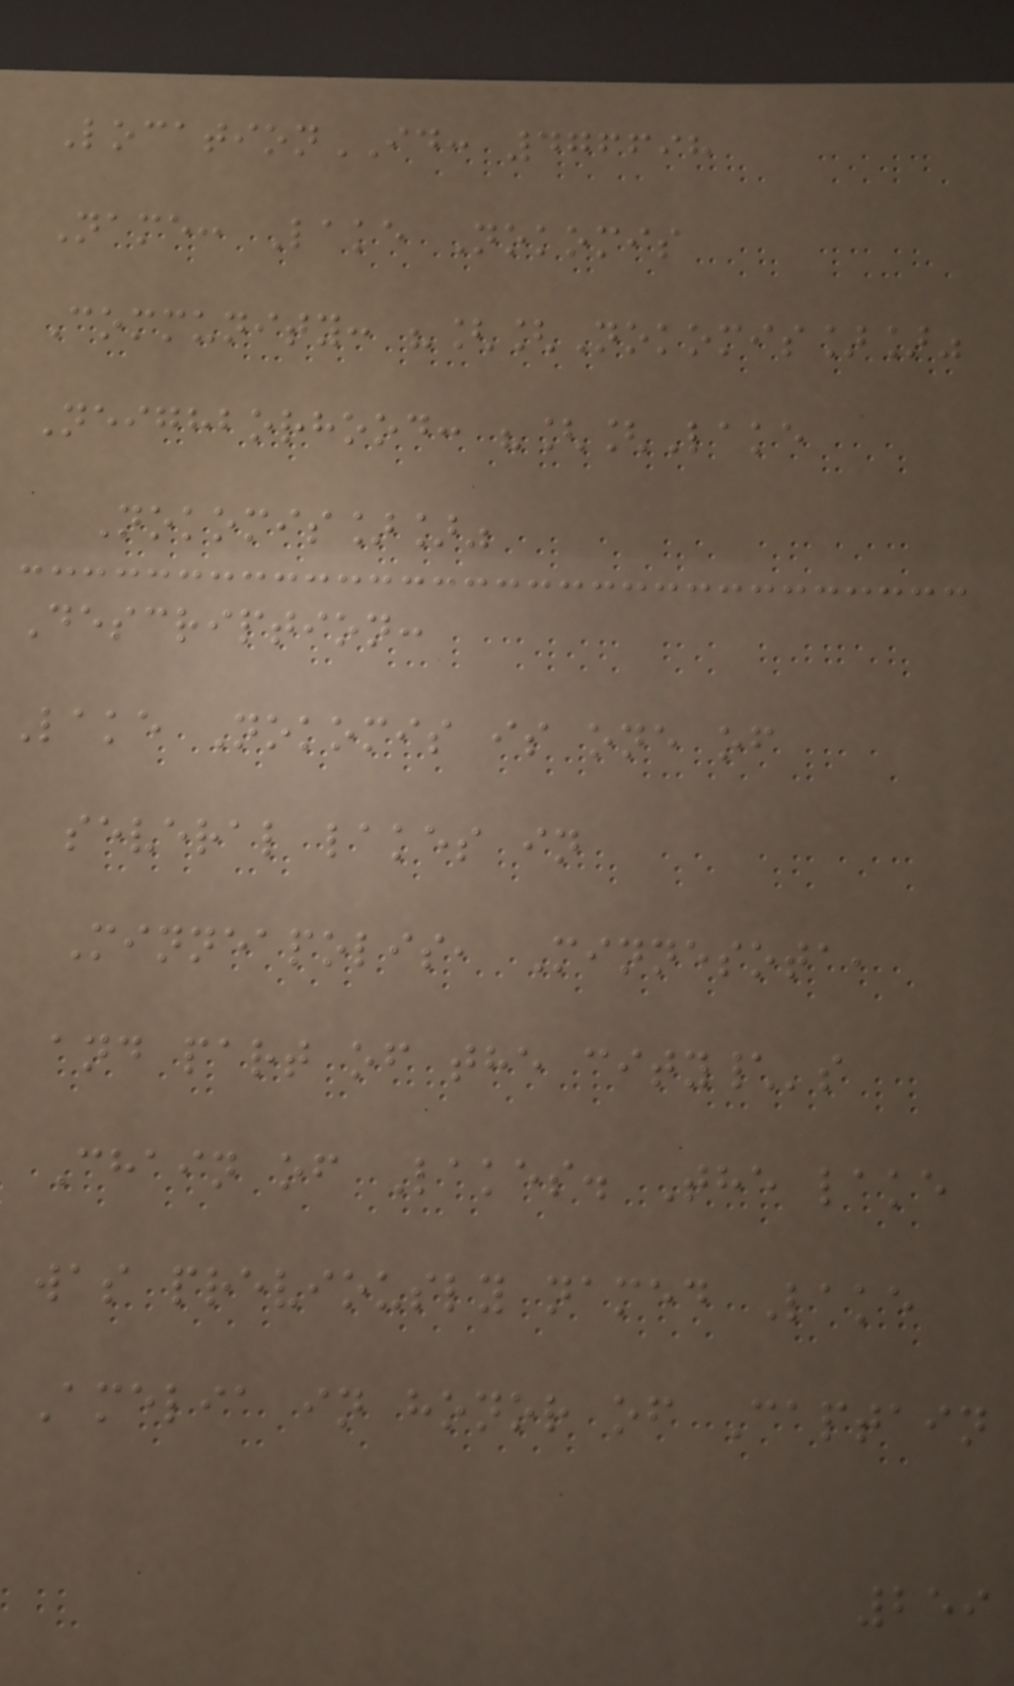LocationID: 476698
Name: Lake Nokomis
Community: "[[Nokomis]]"
Neighborhood: "[[Lake
Nokomis]]"
Description:
Lake Nokomis is one of
several lakes in
Minneapolis, Minnesota,
and part of the city\'s
Chain of Lakes. The lake
was previously named Lake
Amelia in honor of Captain
259
